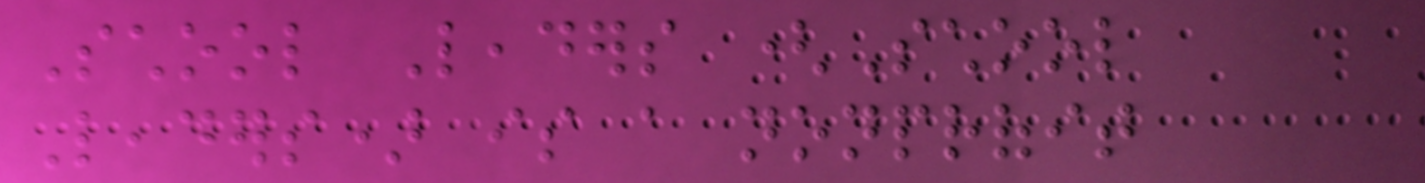School Leaders (School
Leaders) is a nonprofit
